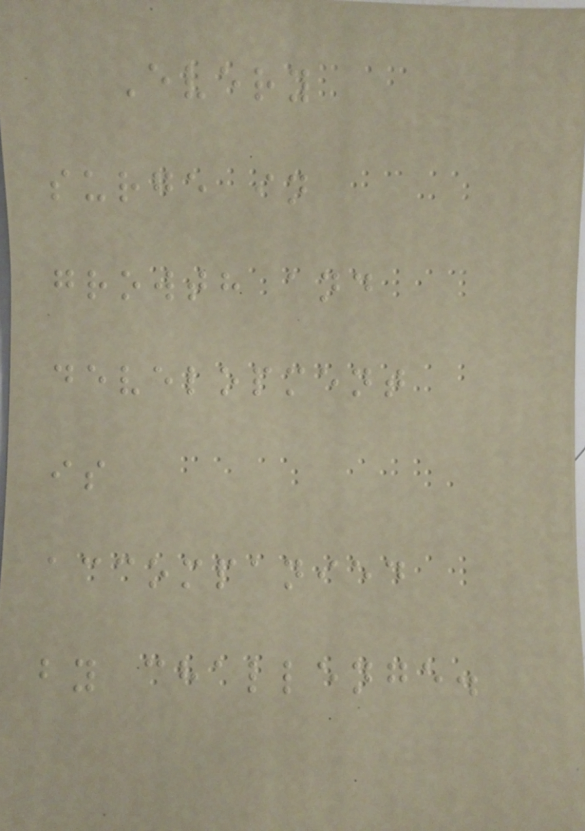Every
surge in
growth and
development
is
accompanied
by challenge.
